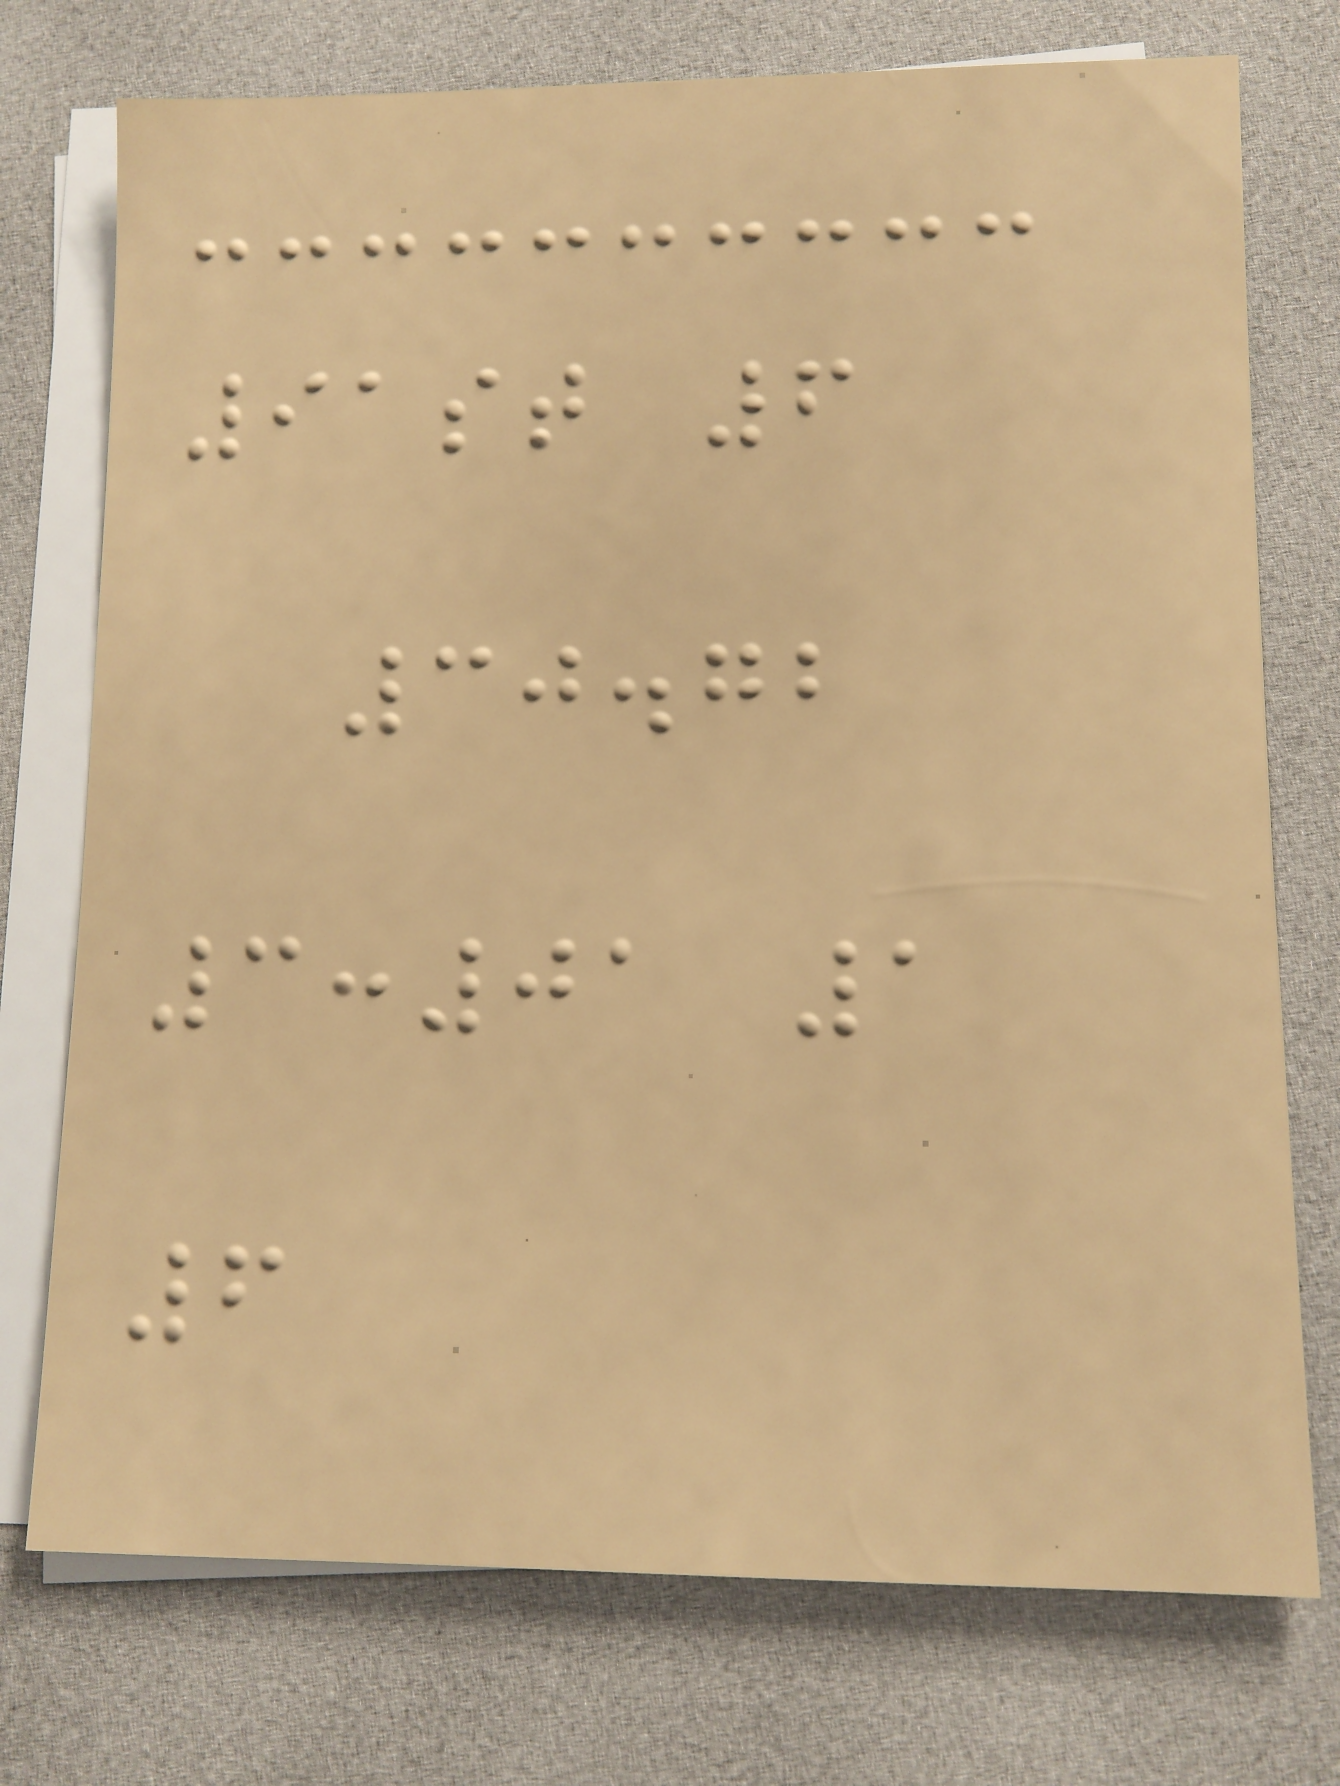91st 6
30.72
3:01 1
6
